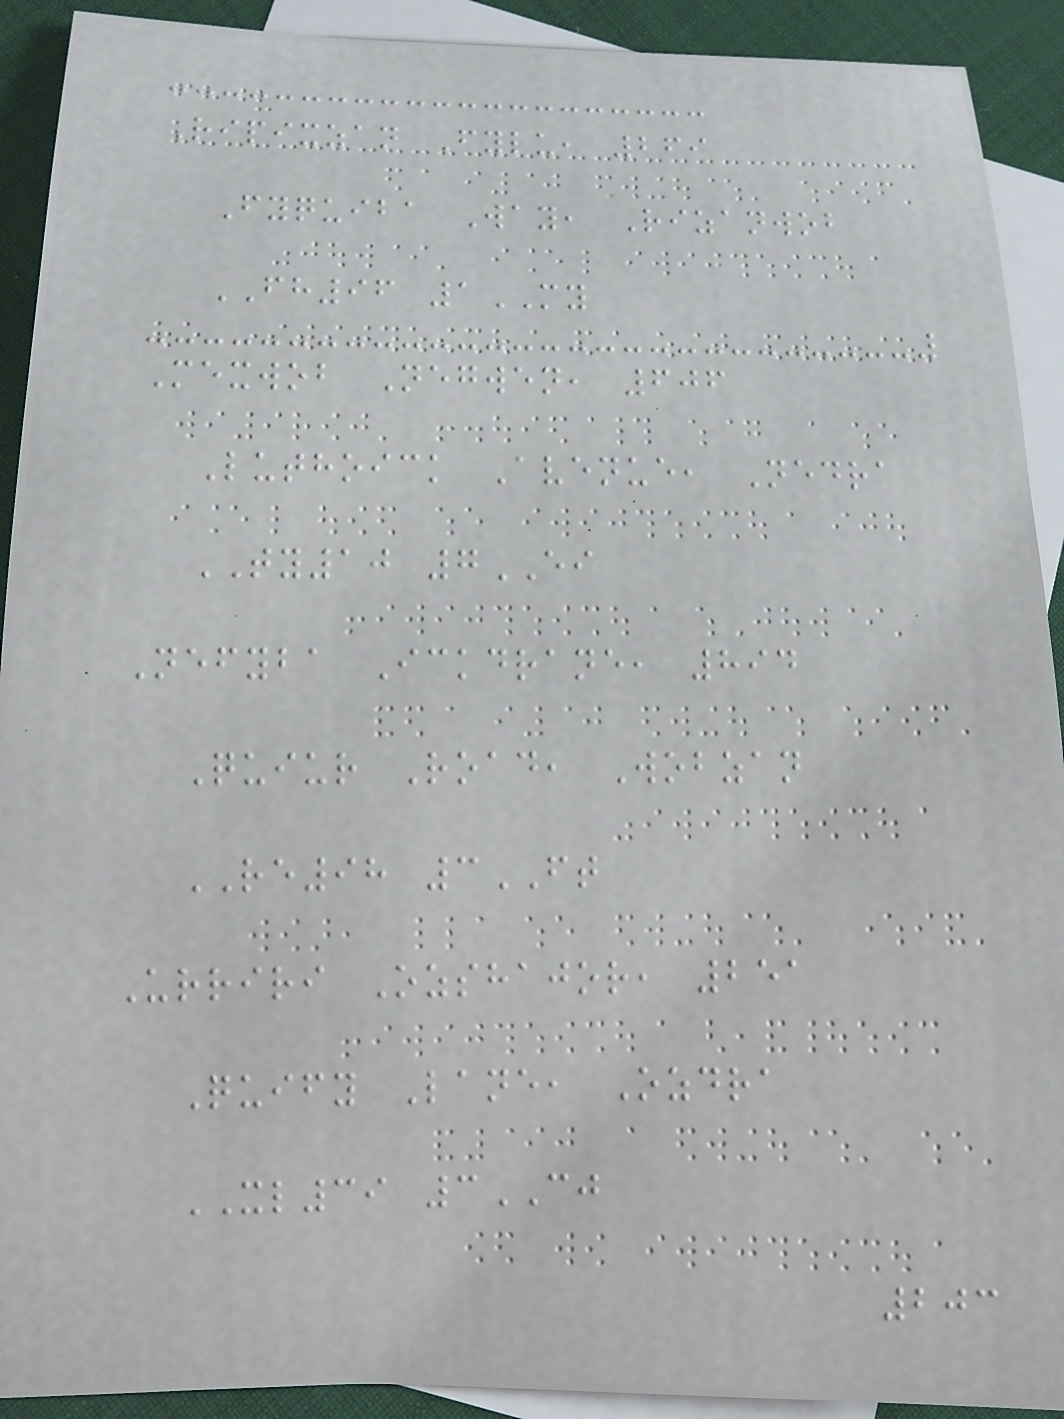Ripixzan Fylu, 269
Fyquiba Way, Rizanwob
FH96 1MY
Mexwob Negwen, 606
Luthoick Avenue, Nedra
TY10 7EI
Nefyba Ickdrane, 894
Quiur Road, Wobzan
RE98 3FT
Urriri Ozshajor, 251
Quify Lane, Ozdra
XL39 3CJ
203
